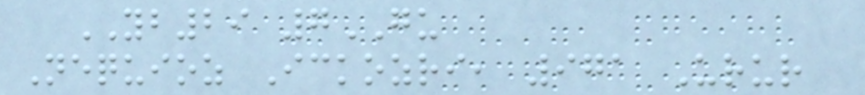YB29 7GU
Nequioz Ickozri, 971 Urur
